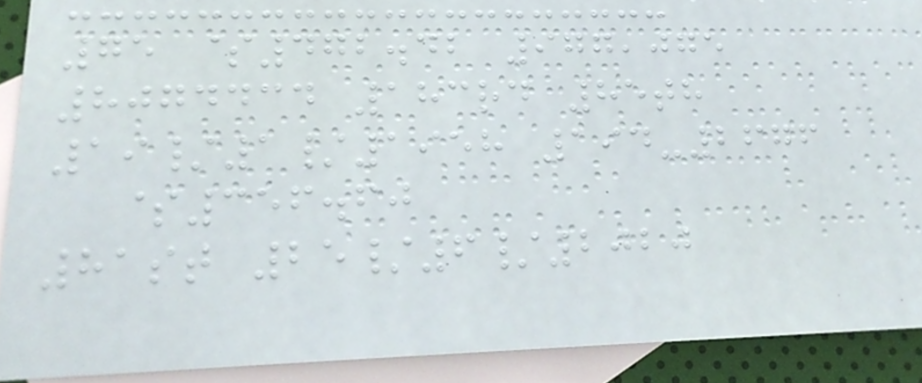75 $472.42 977,075
8074434 183rd 85th
19/1/1958 194-2676
$356.60
81st 25/6/2020
